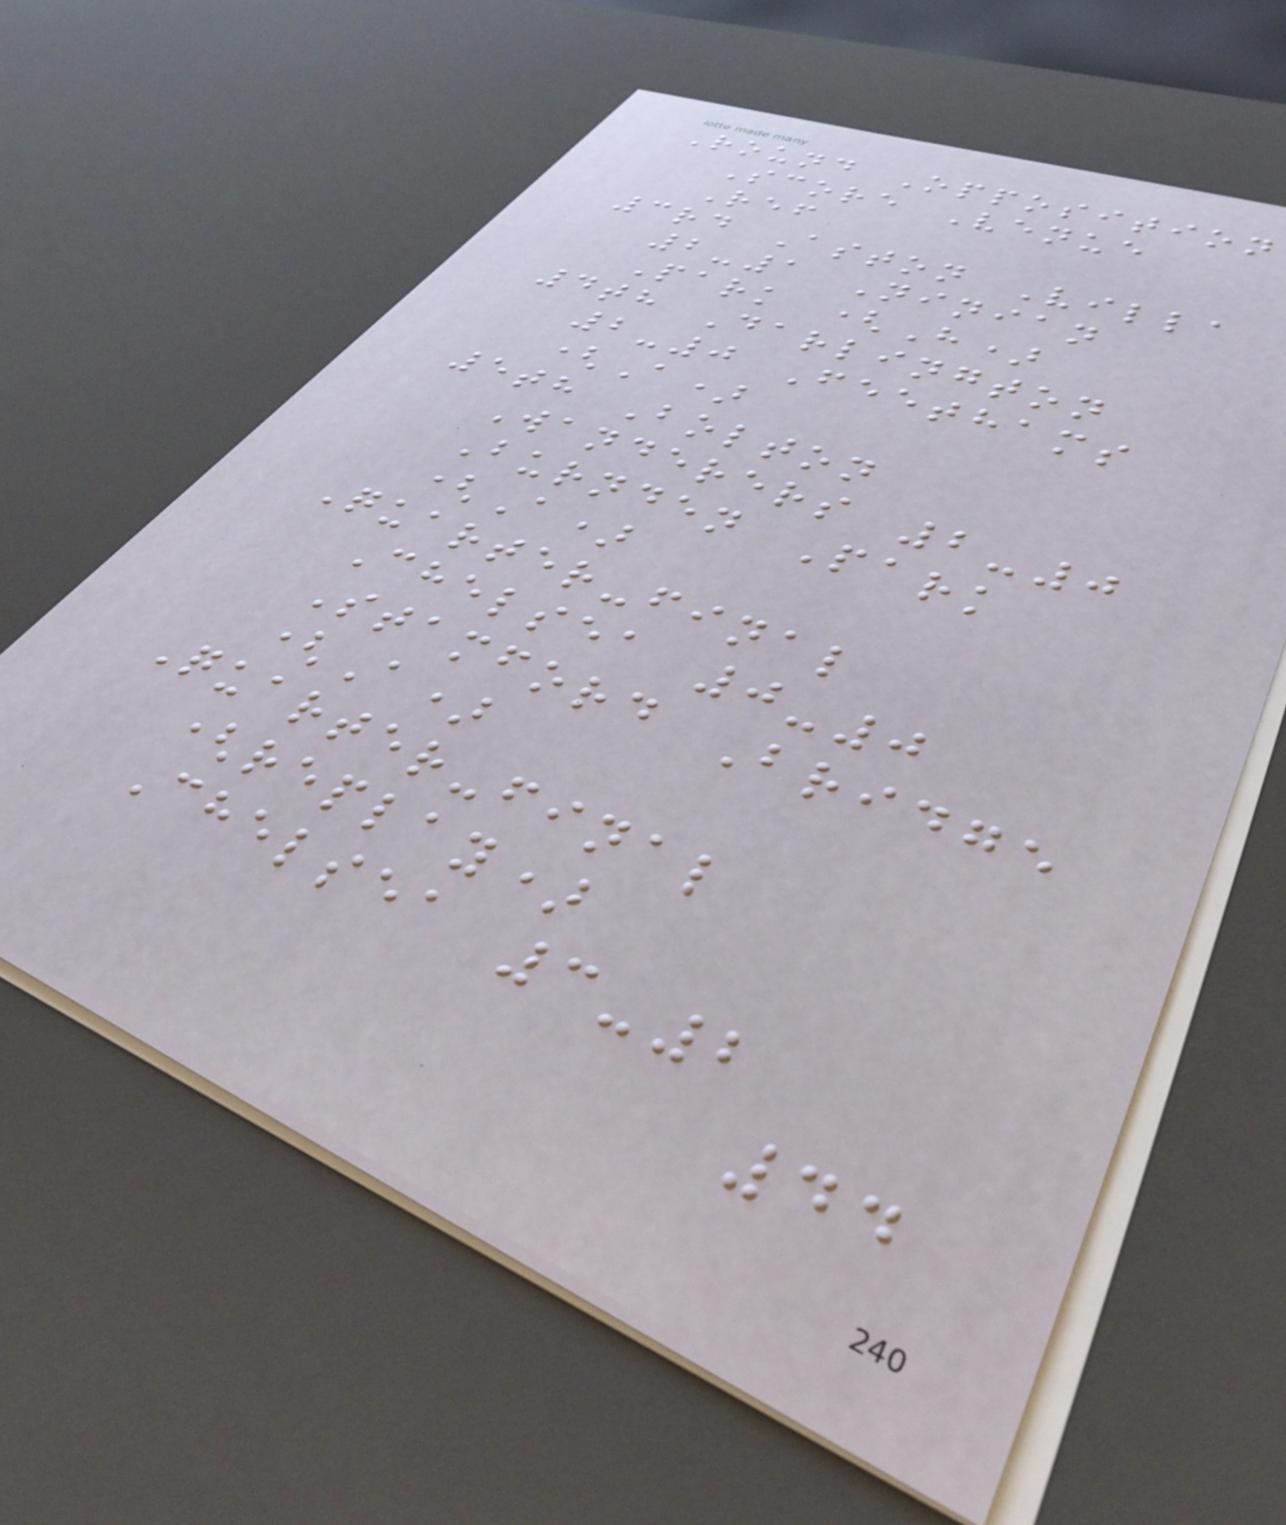Round Opposition
Score Venue
Ref
3rd Aston Villa
2-1 Ninian
Park (H)
4th Darlington
2-0 Feethams
(A)
5th Bolton
Wanderers 2-0
Burnden Park
(A)
Quarter-final
Chelsea 0-0
Stamford Bridge
(A)
Quarter-final
(replay)
Chelsea 3-2
44
